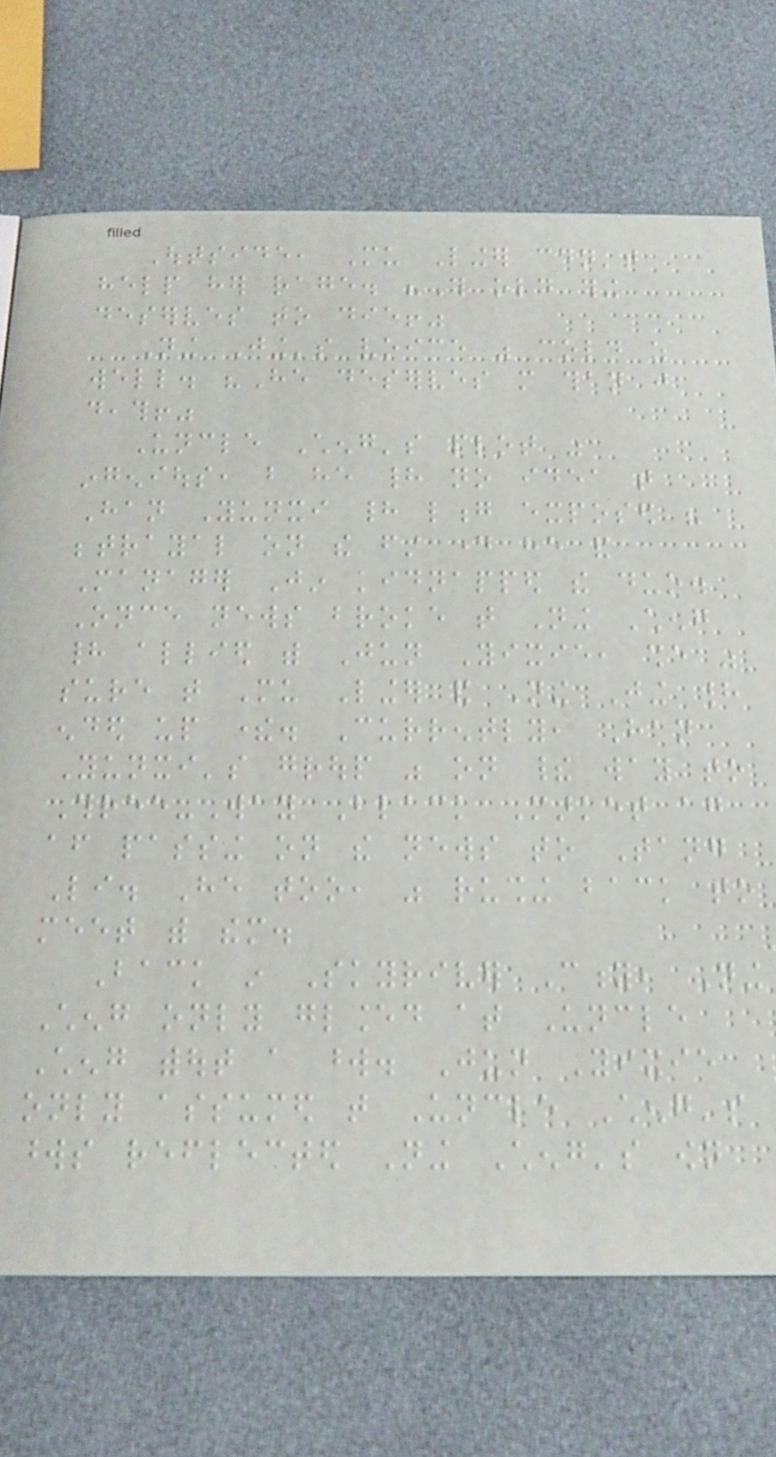Outside, Mu Linger couldn't
help her rage. "This old thing
deserves to die!"
Ning Jing's voice was cold as
well. "He deserves more than just
death!"
Uncle Cheng's plot was
ingenious, but he had no idea that
Han Yunxi had long exposed his
betrayal on the first day he and
Manager Jin kidnapped the duo.
Once news broke that Ning Cheng
had allied with Jun Yixie, she was
sure that Mu Linger and Ning Jing had
ended up there. Currently, Han
Yunxi's group was on their way to
Three-Way Black Market again
after passing on the news to Tang
Li. He too, was rushing back to
meet with them.
Back in Skyriver City, Ning
Cheng only glanced at Uncle
Cheng without a word. Jun Yixie
only assumed that Uncle Cheng's
words reflected Ning Cheng's own
